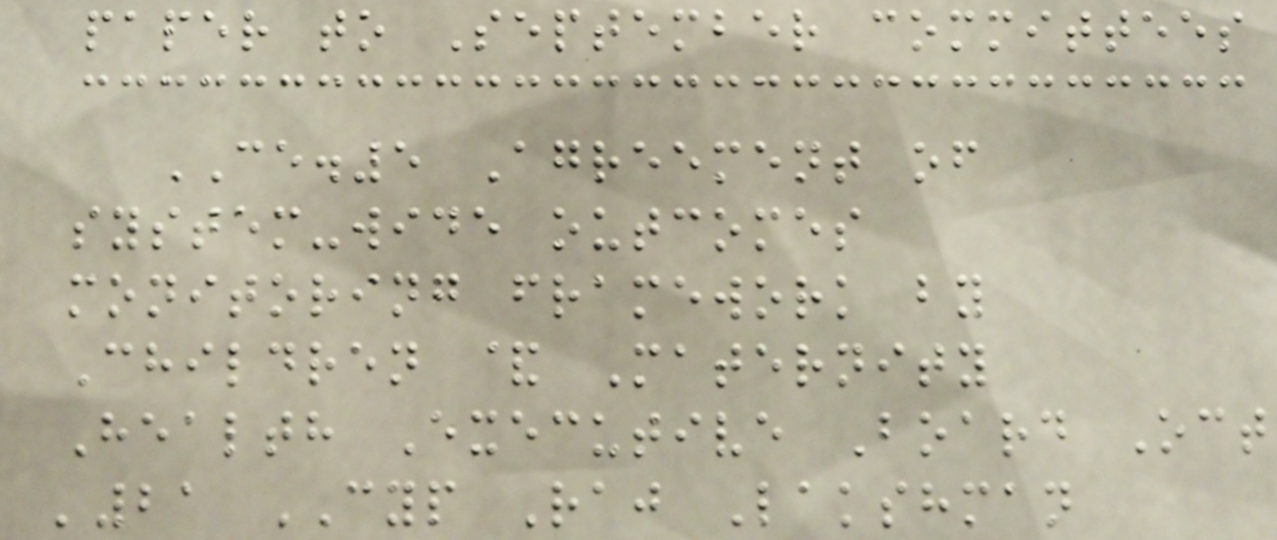paper to September committees
CE.5 Agreement of
system-wide outcomes
monitoring framework by
Children & Maternity
Health Executive Board Oct
'21 CYP Raj Lakshman
